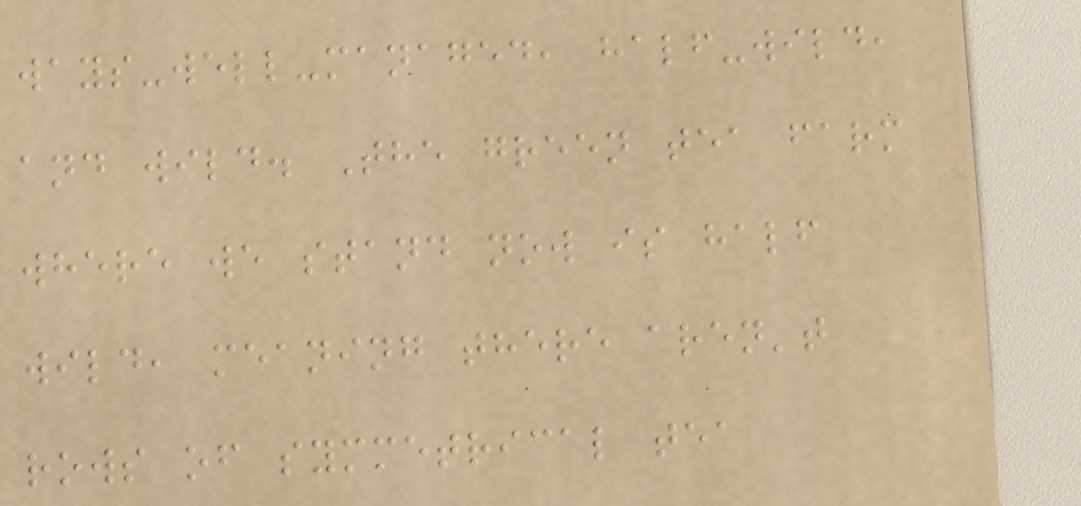ways-well-managed, half-wild,
and wild. The green tea farm
where we stand now is half
wild, meaning there aren't
rows of symmetrical tea
